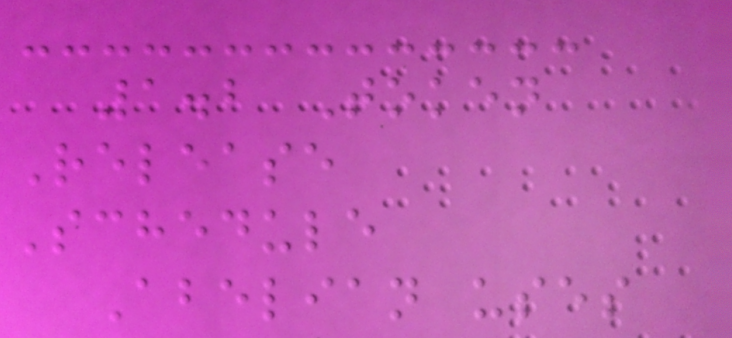1.2 Token
Release
Schedule
Abelian uses
